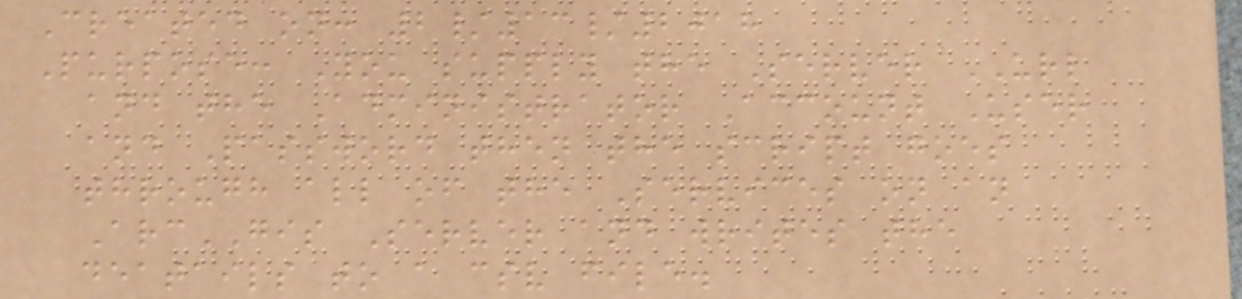Created on: 2/13/2018
Purpose: You supply the Server URL
and the Administrator Account User
and Password then the script goes
through all of the Services on an
ArcGIS Server and writes the
deatails to a csv file.
